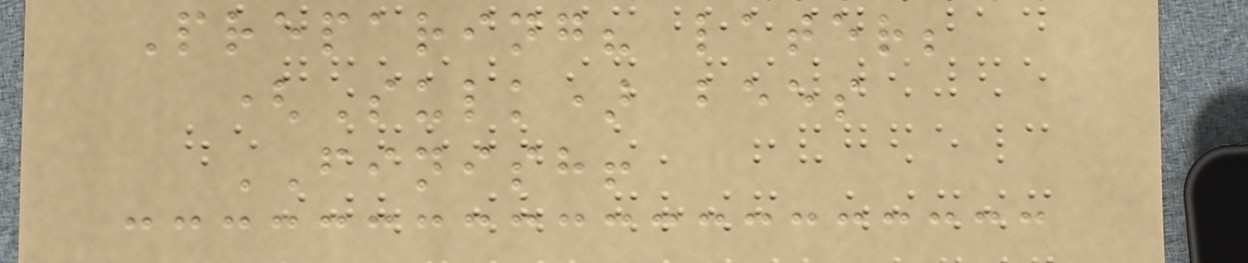Preparing? later;
(Sulk) bees
FINISH!
